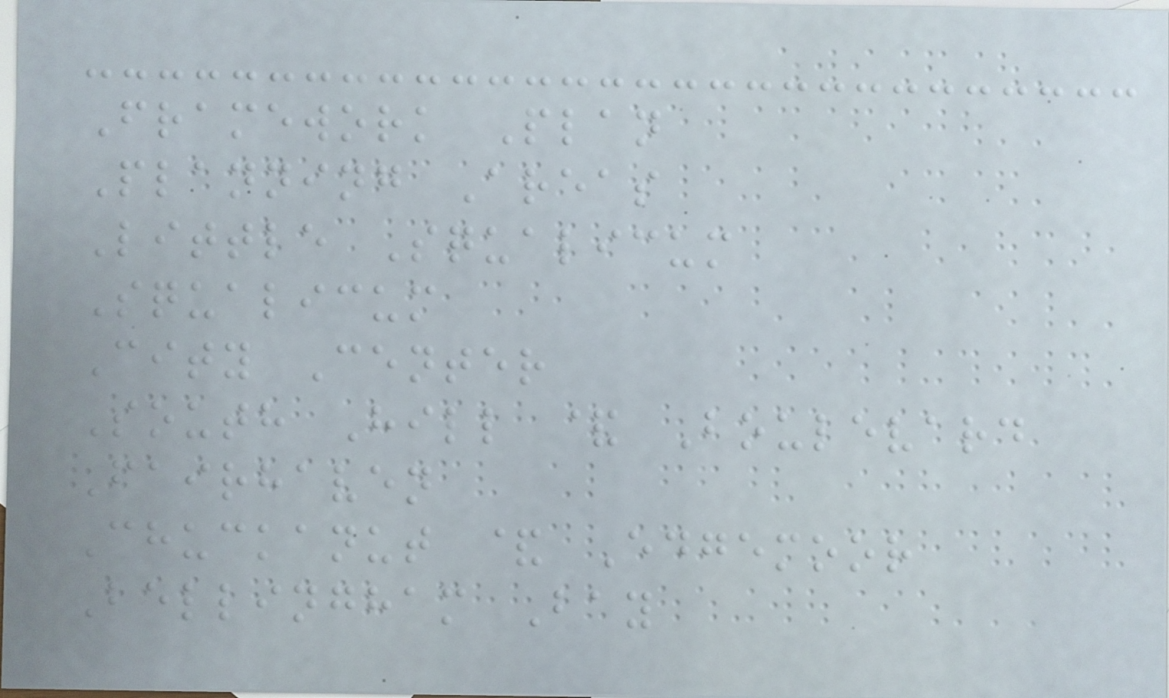Framework Plan
Planning Areas
Little Squalicum
Squalicum
City Center
South Hill & Boulevard
Fairhaven
Chuckanut & Edgemoor
Bellingham Bay
